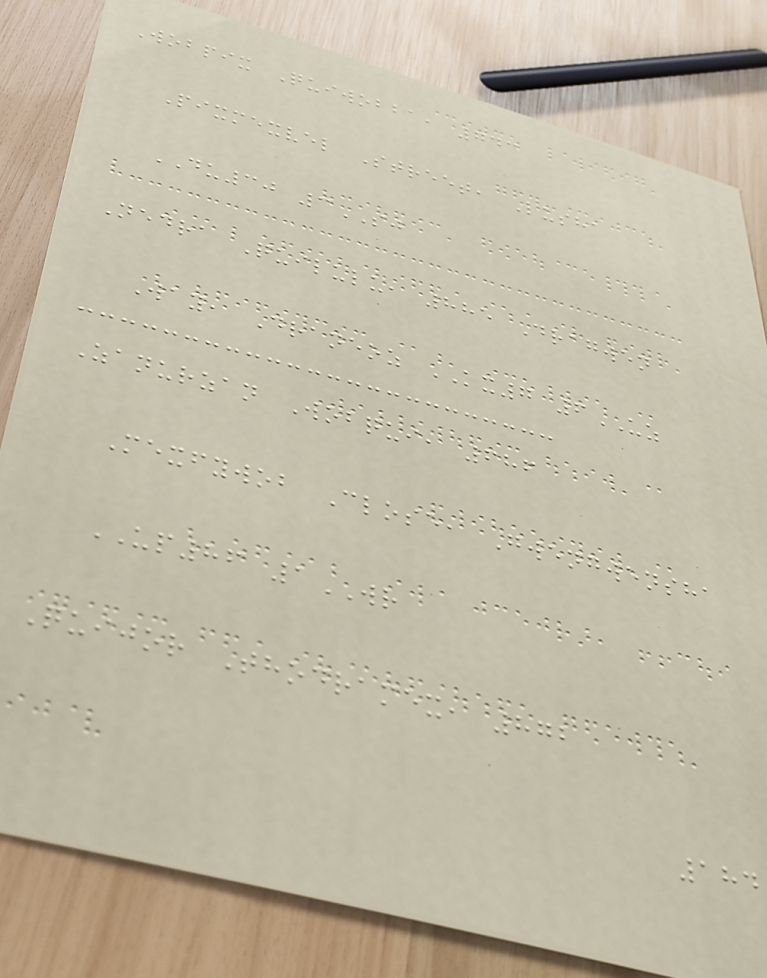Wobpix Quiwobba, 743
Pixmexvel Street, Lusha
DU30 3SJ
Nedra Quilulu, 885 Dragwen
Way, Draneoz KX7 6UZ
Zanurzan Wobqui, 686
Mexfywob Close, Gwengwensha
UP86 1WR
Quijor Thodramex, 872
184
